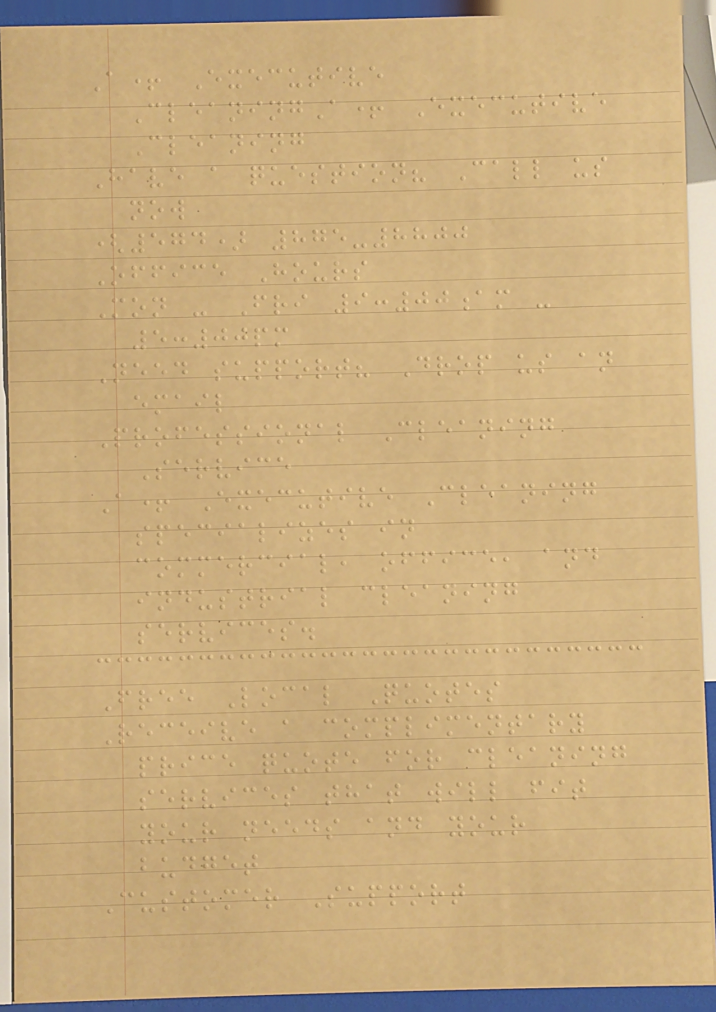A+ Executive
CleaningA+ Executive
Cleaning
Have a question? Call us
now
(574) 875-8800
Office Hours
Mon - Fri 9:00am -
5:00pm
Need support? Drop us an
email
Professional Cleaning
Service
A+ Executive Cleaning
specializes in
commercial, office, and
industrial cleaning
services.
Free Local Quotes
Receive a complimentary
price quote for cleaning
services that will fit
your needs and your
budget
Customer Support
